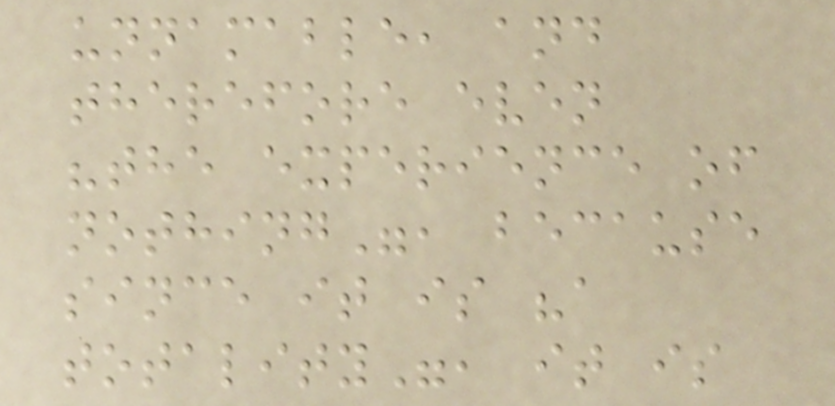unnamable, and
therefore even
"the experience of
nothing", because
since it is "a
totality", it is
